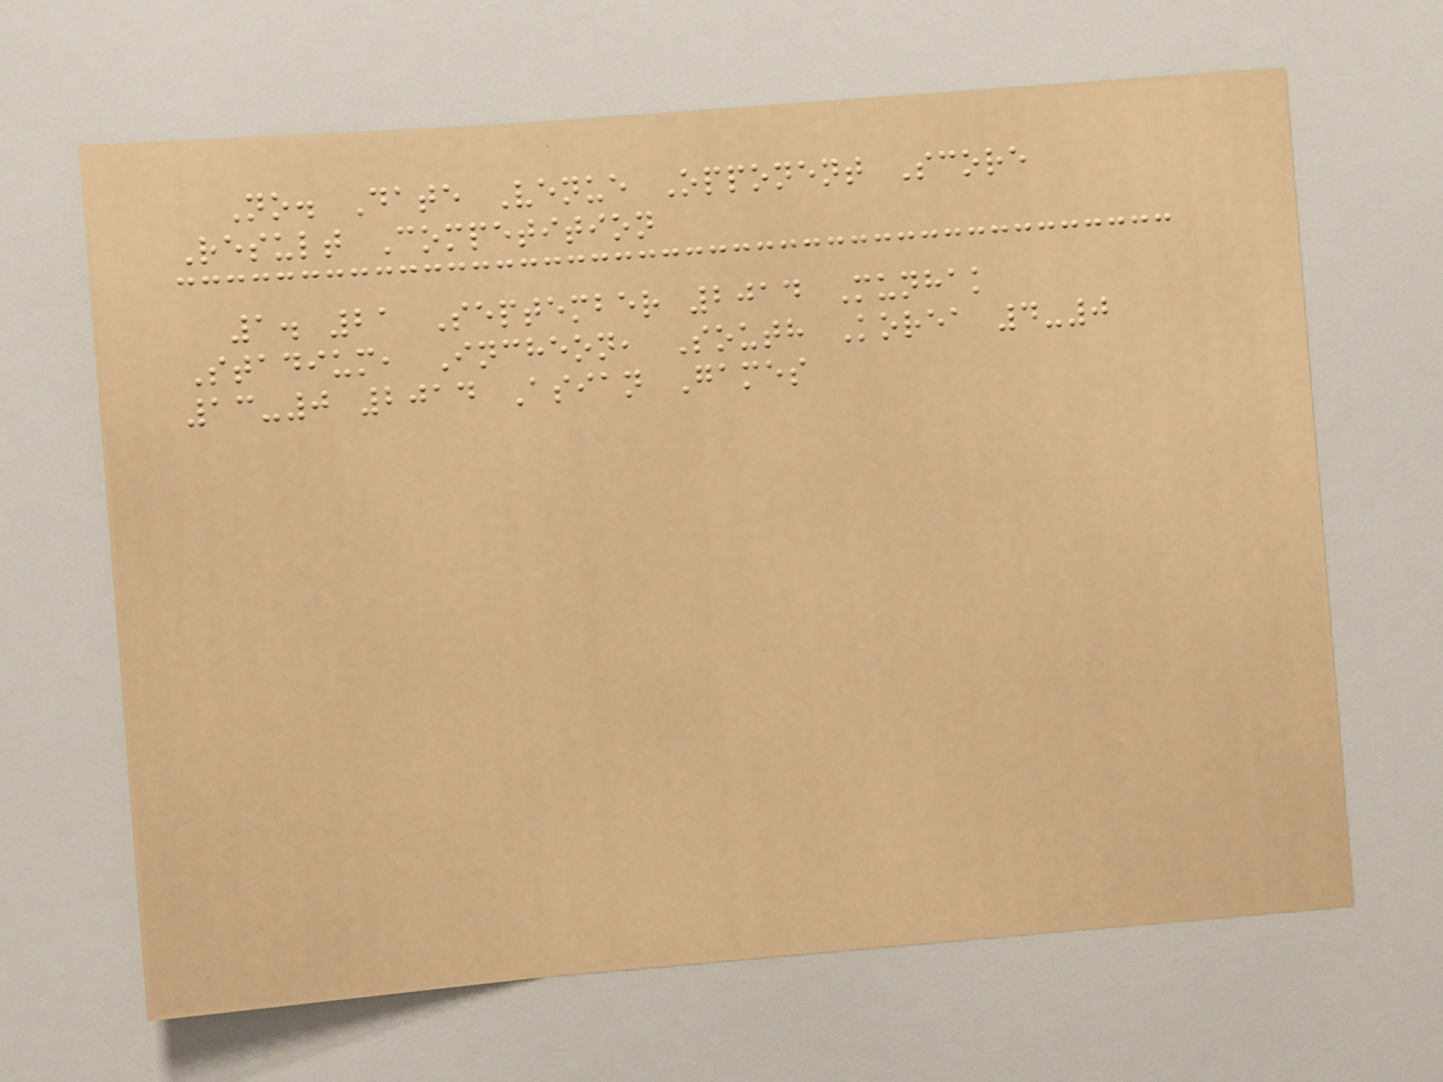No. Date Venue Opponent Score
Result Competition
1. 21 September 2014 Munhak
Stadium, Incheon, South Korea 4-0
13-0 2014 Asian Games
